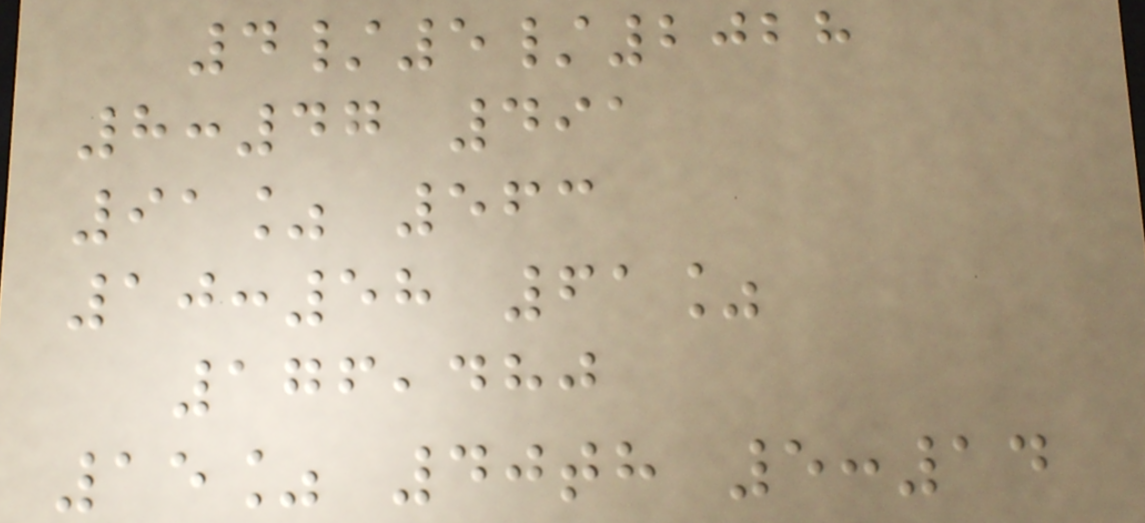4/5/2028
8:47 491
91% 563
10:58 61%
176,480
15% 40th 5:14
